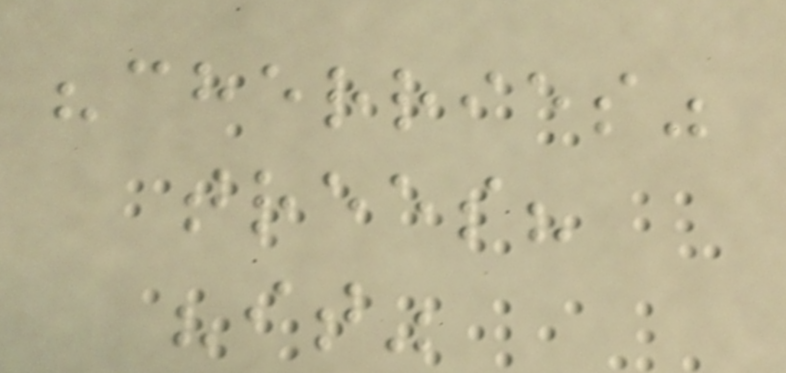"cherries"
trees?
"it"
